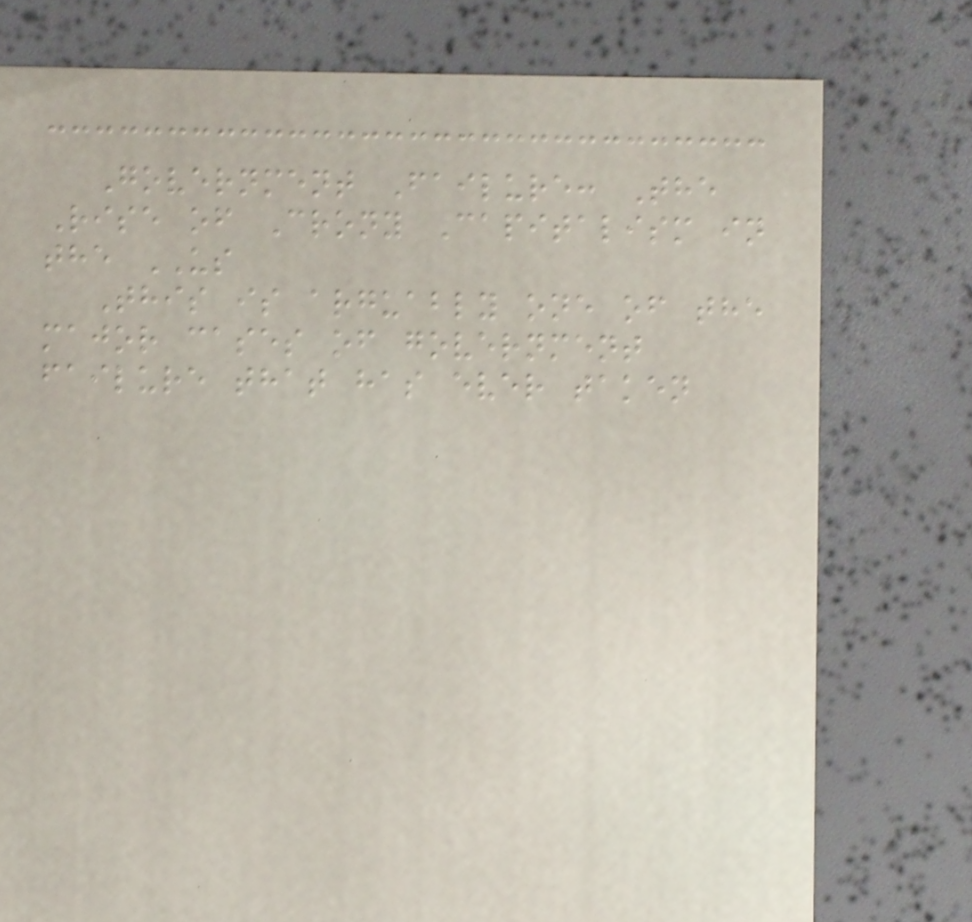Government Failure: The
Rise of Crony Capitalism in
the US
This is arguably one of the
major cases of government
failure that has ever taken
